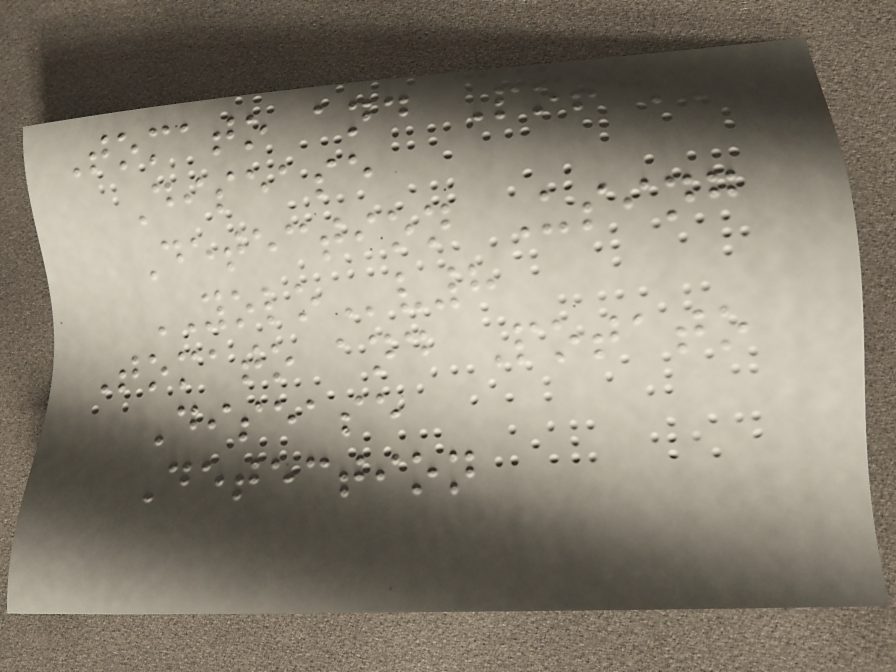Tomato and Potato
Disease
Detection Using
YOLOv8
Tomato and Potato
Disease
Detection
